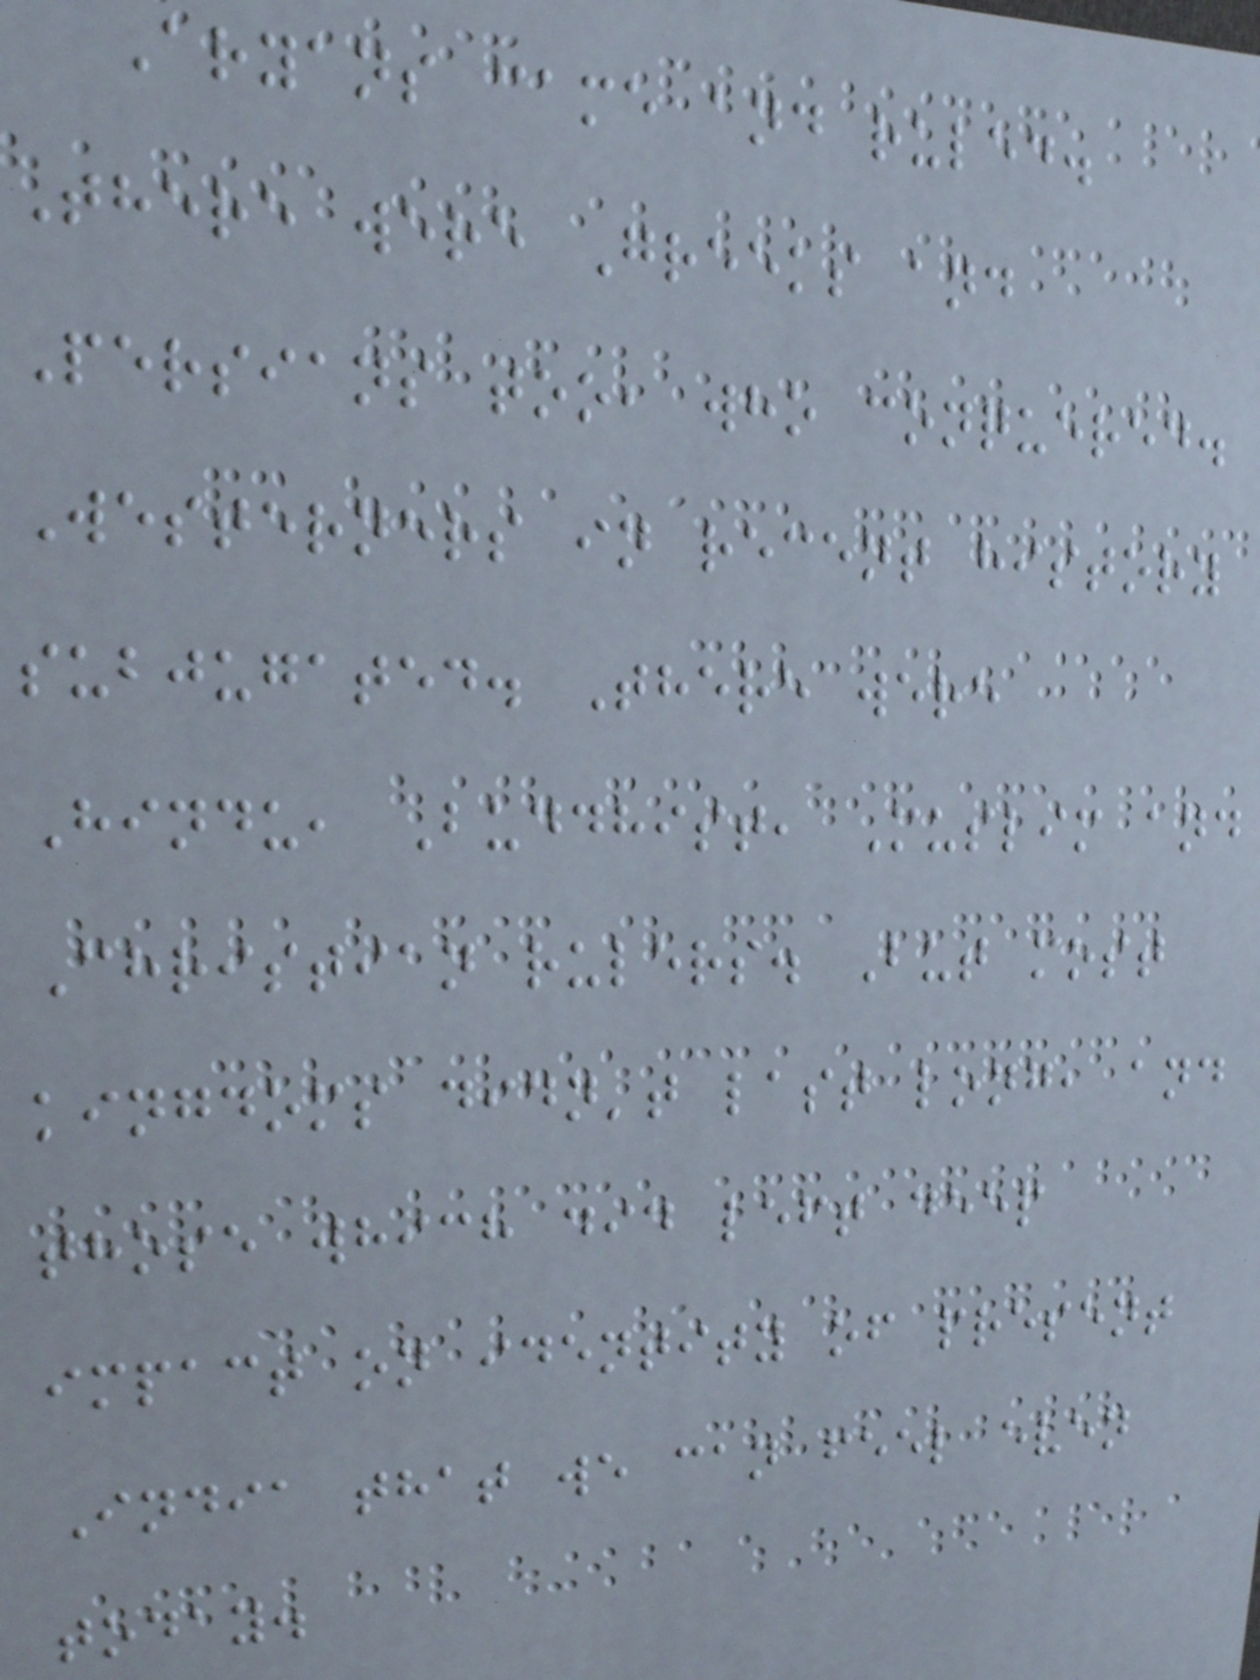Aryans came and ruled.
There were Greeks and
Persians too, who conquered.
Westerners in recent history
subjugated. There were
Hindu, Buddhist, Muslim and
Christian rulers. But most
kingdoms didn't last long, and
those which did left deep
impact on identity of present
India that we can feel even
today.
